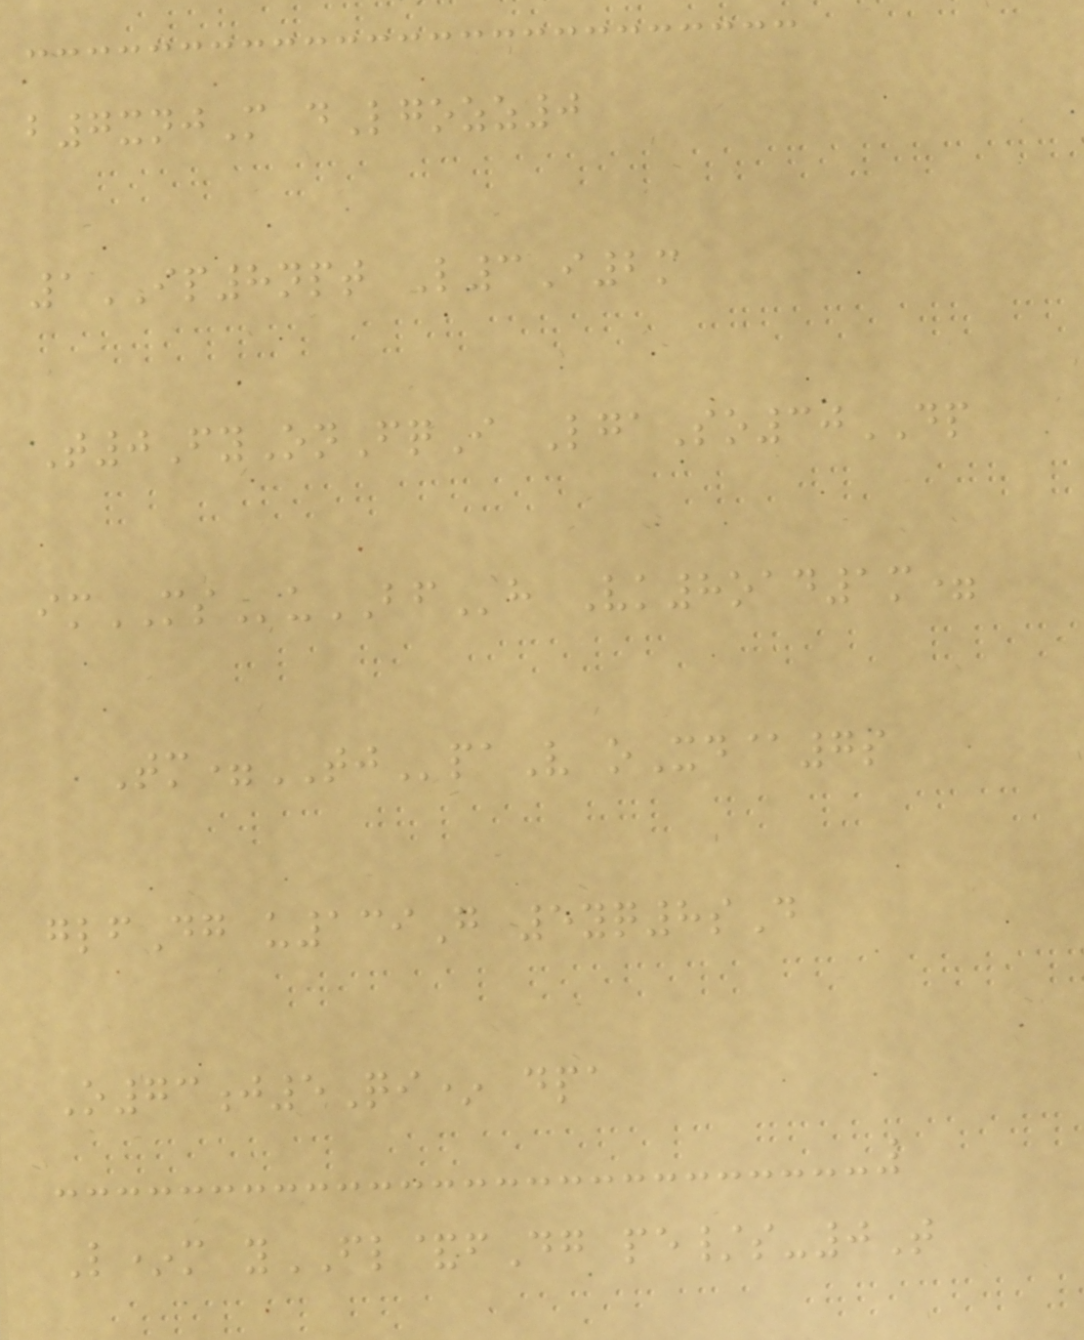b7xnjM dLgozz0
1IP8npt L3I2m
T0FyOnFqI LgaSo30DP
imMSuBFh Vk8oad1m=
Tm=TJpaV oXd@7s
glfDg u139G 5yq8sD
O73j5Qi* dpa
L*m yFL&fDg pe/s-0T
